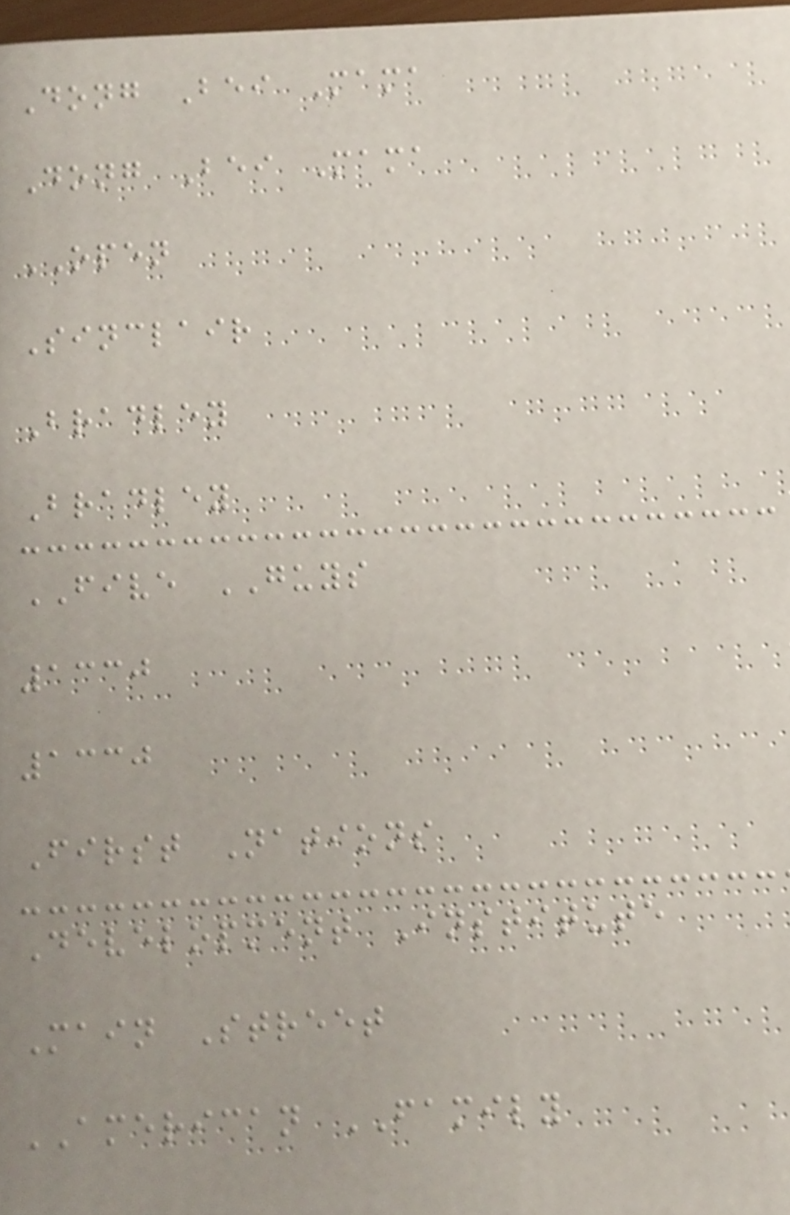Dong Bei Mama
Dong Bei Mama
OPEN
Sinclair
Bradley
Bradley
FIVE GUYS
1330
1330
First Nations
Development Institute
Main Street
AMERICAN FAMILY
